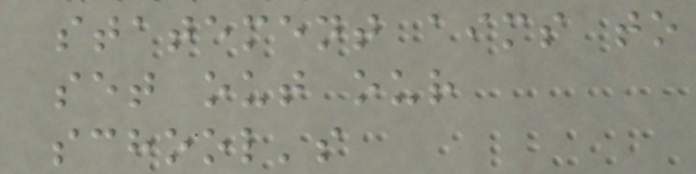statement aims to
set out our
school's
